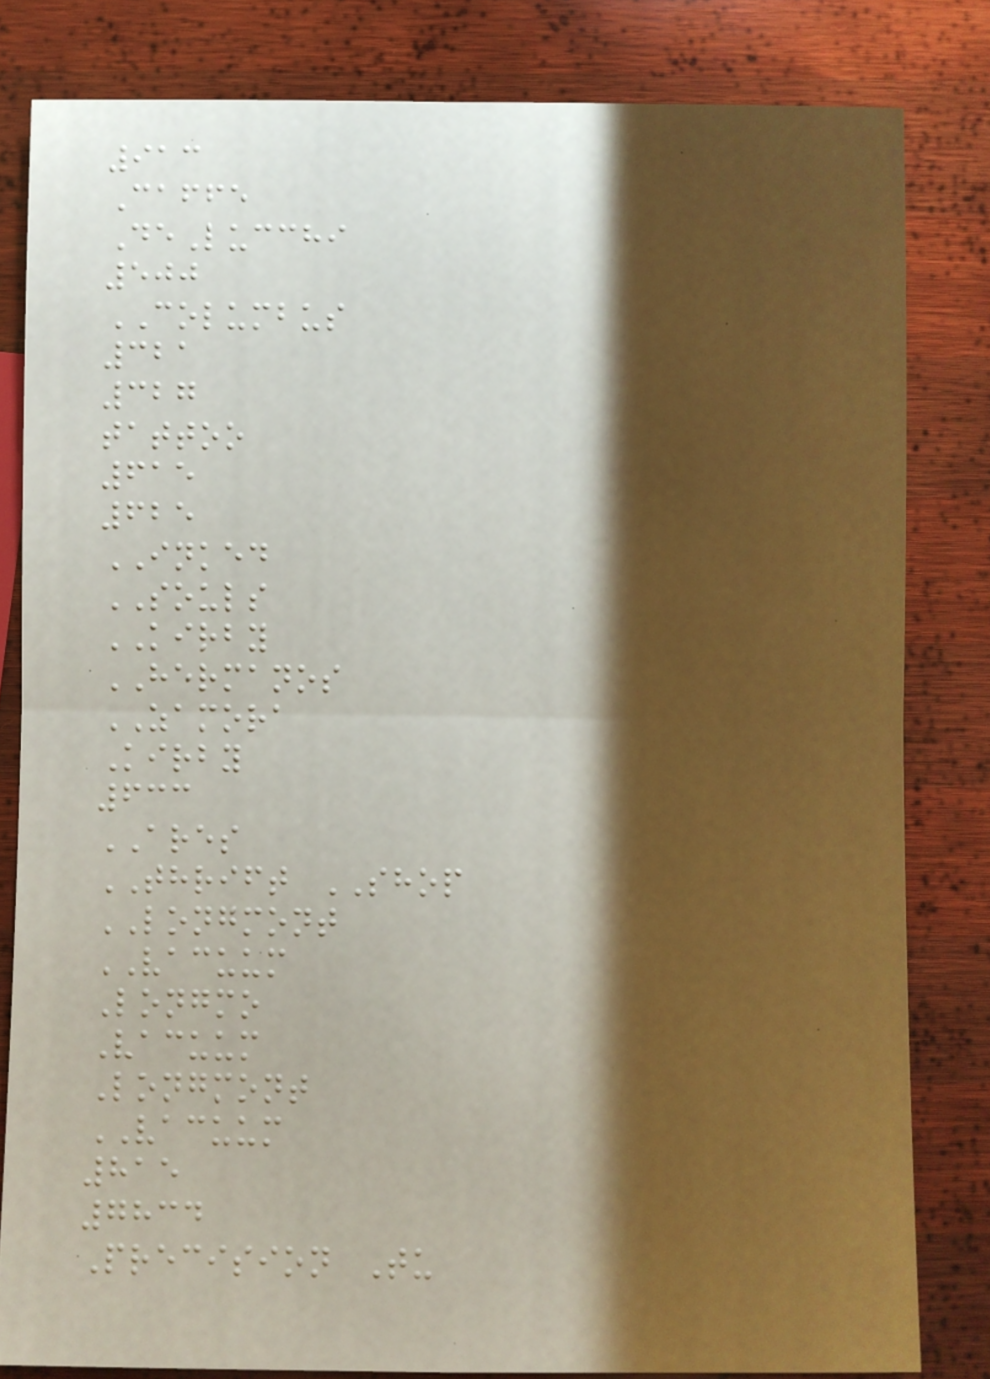913
Caffe
DeLucchi
500
COLUMBUS
321
327
tattoo
615
625
INKED
SOULS
KIRBY
HERMANOS
ZAMORA
Kirby
633
ARES
THRIFT SHOP
LONGMONT
VACUUM
Longmo
Vacuum
Longmont
VACUUM
815
7834
Precision Tu
